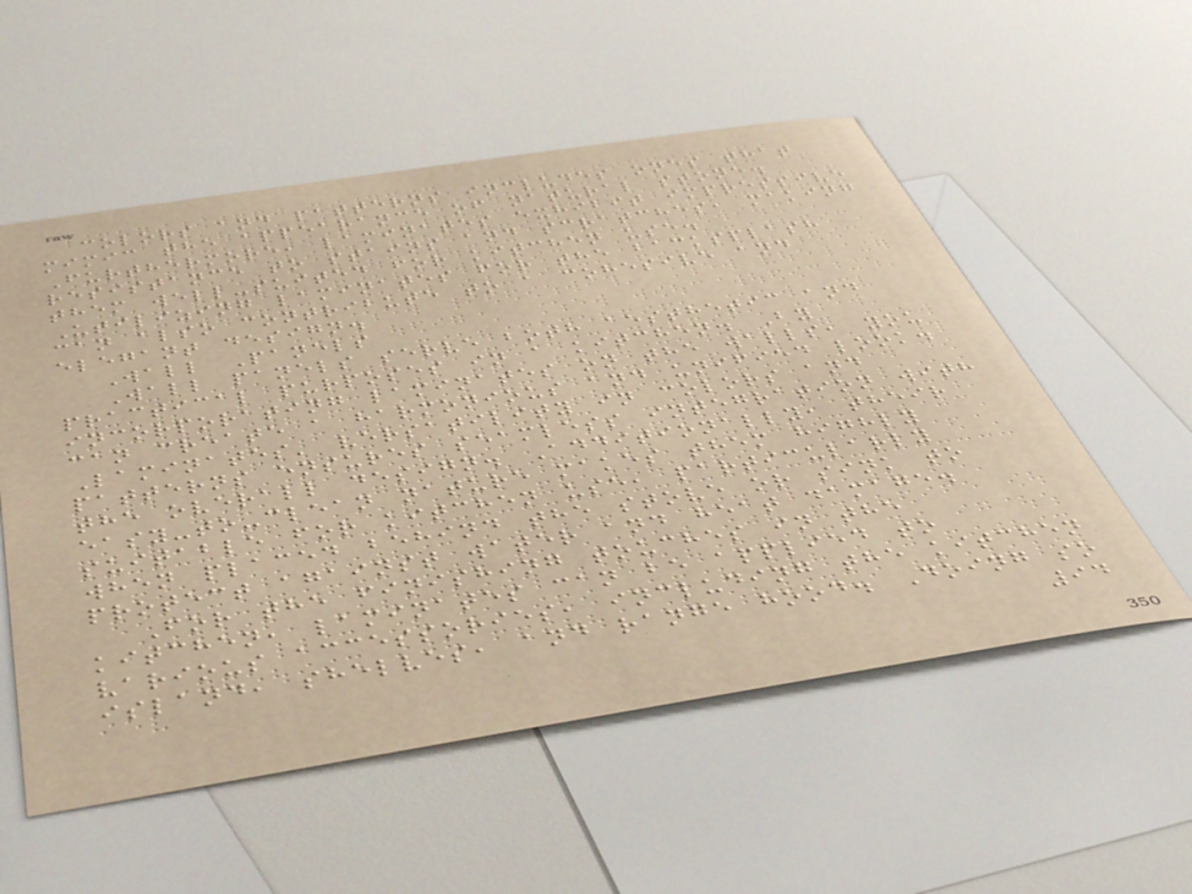colors and patterns includes ones that
mimic the appearance of natural stone.
Furthermore, laminates exhibit impressive
resistance to stains and scratches, making
them well-suited for kitchen use.
Utilizing laminates for the backsplash
can also contribute to a cohesive and
elegant design.
Wall Panels
Wall panels serve both aesthetic and
practical purposes in a kitchen. By
incorporating laminates on the walls, you
can create a harmonious and unified look.
Laminates' versatility in colors and
patterns ensures seamless integration with
the overall design. Additionally, their
easy-to-clean nature makes them highly
suitable for kitchen use, particularly
when placed behind the stove or sink to
protect against water and heat damage.
For the finishing touches in the
kitchen, laminates can be applied to
various accessories, including the kitchen
island, shelves, and range hood. Doing so
94
